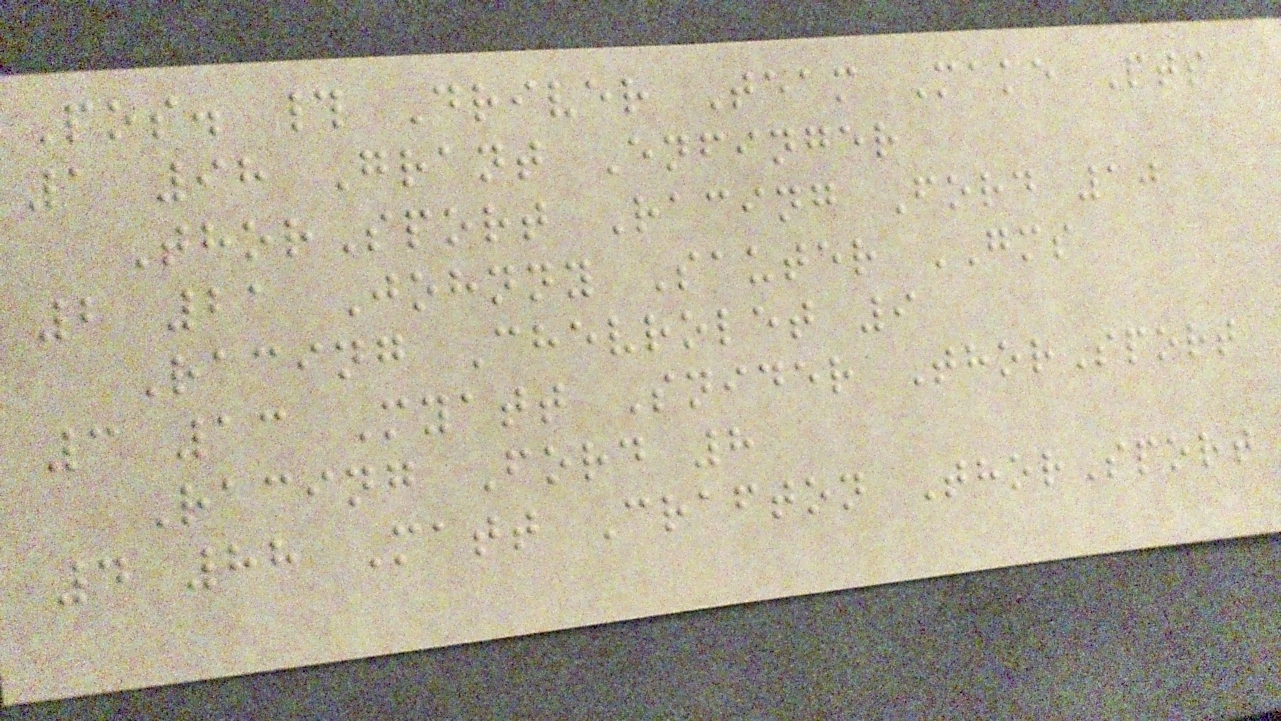Pos. # Driver Team Make Pts
1 98 Grant Enfinger
ThorSport Racing Ford 10
2 21 Johnny Sauter GMS
Racing Chevrolet 9
3 13 Myatt Snider ThorSport
Racing Ford 8
4 88 Matt Crafton ThorSport
